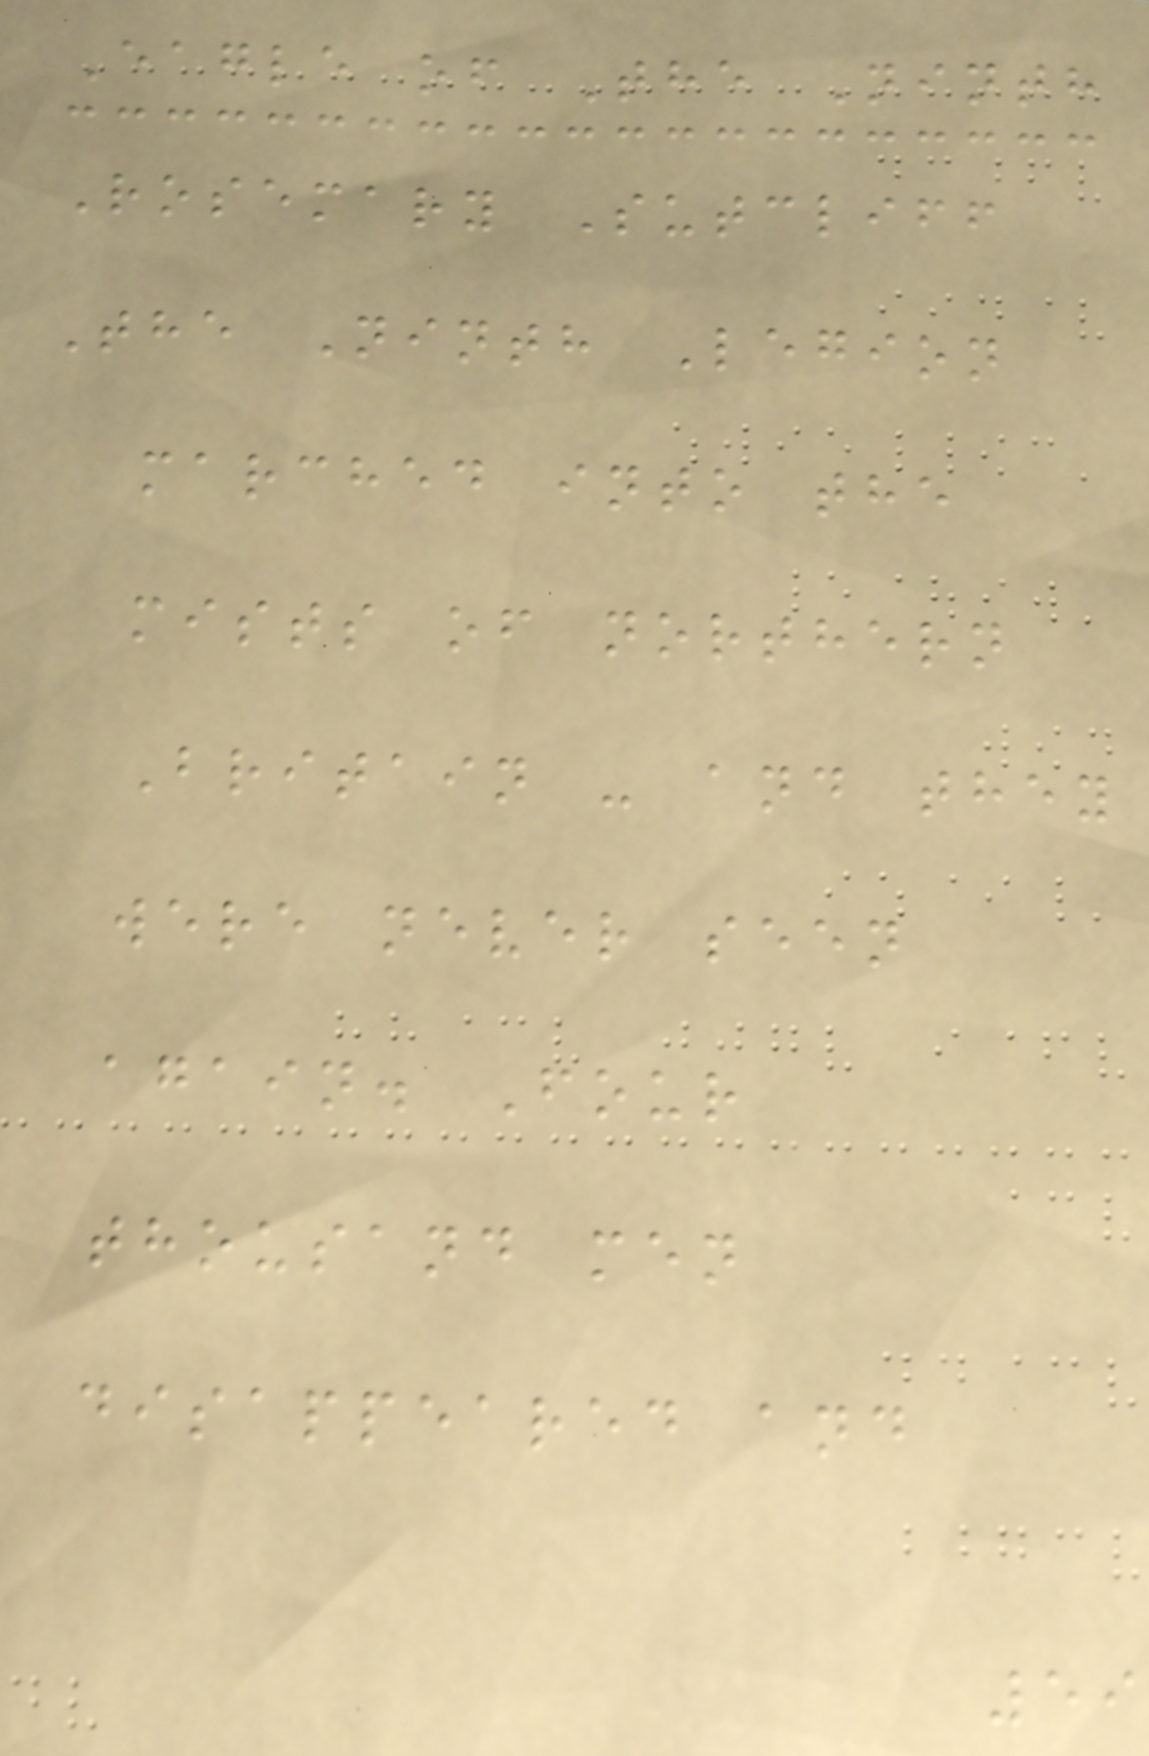Eagle of The Ninth
Rosemary Sutcliff
The Ninth Legion
marched into the
mists of northern
Britain - and they
were never seen
again. Four
thousand men
disappeared and
59
